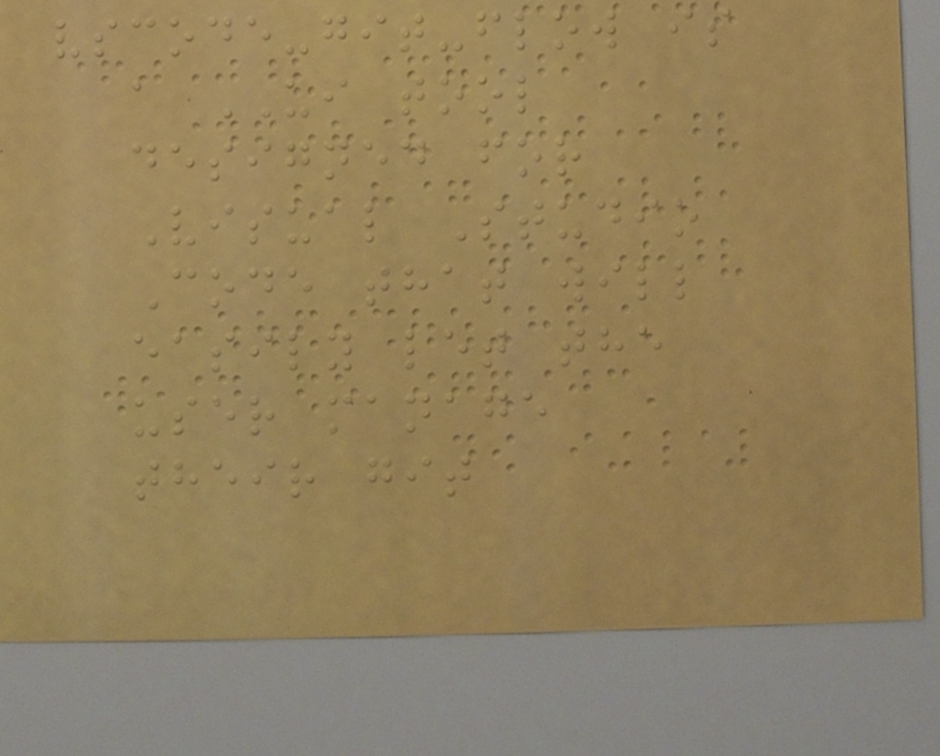vscode-git-flow is
a UI tool
designed for
Visual Studio
Code that will
easily let the
user manage
their git
